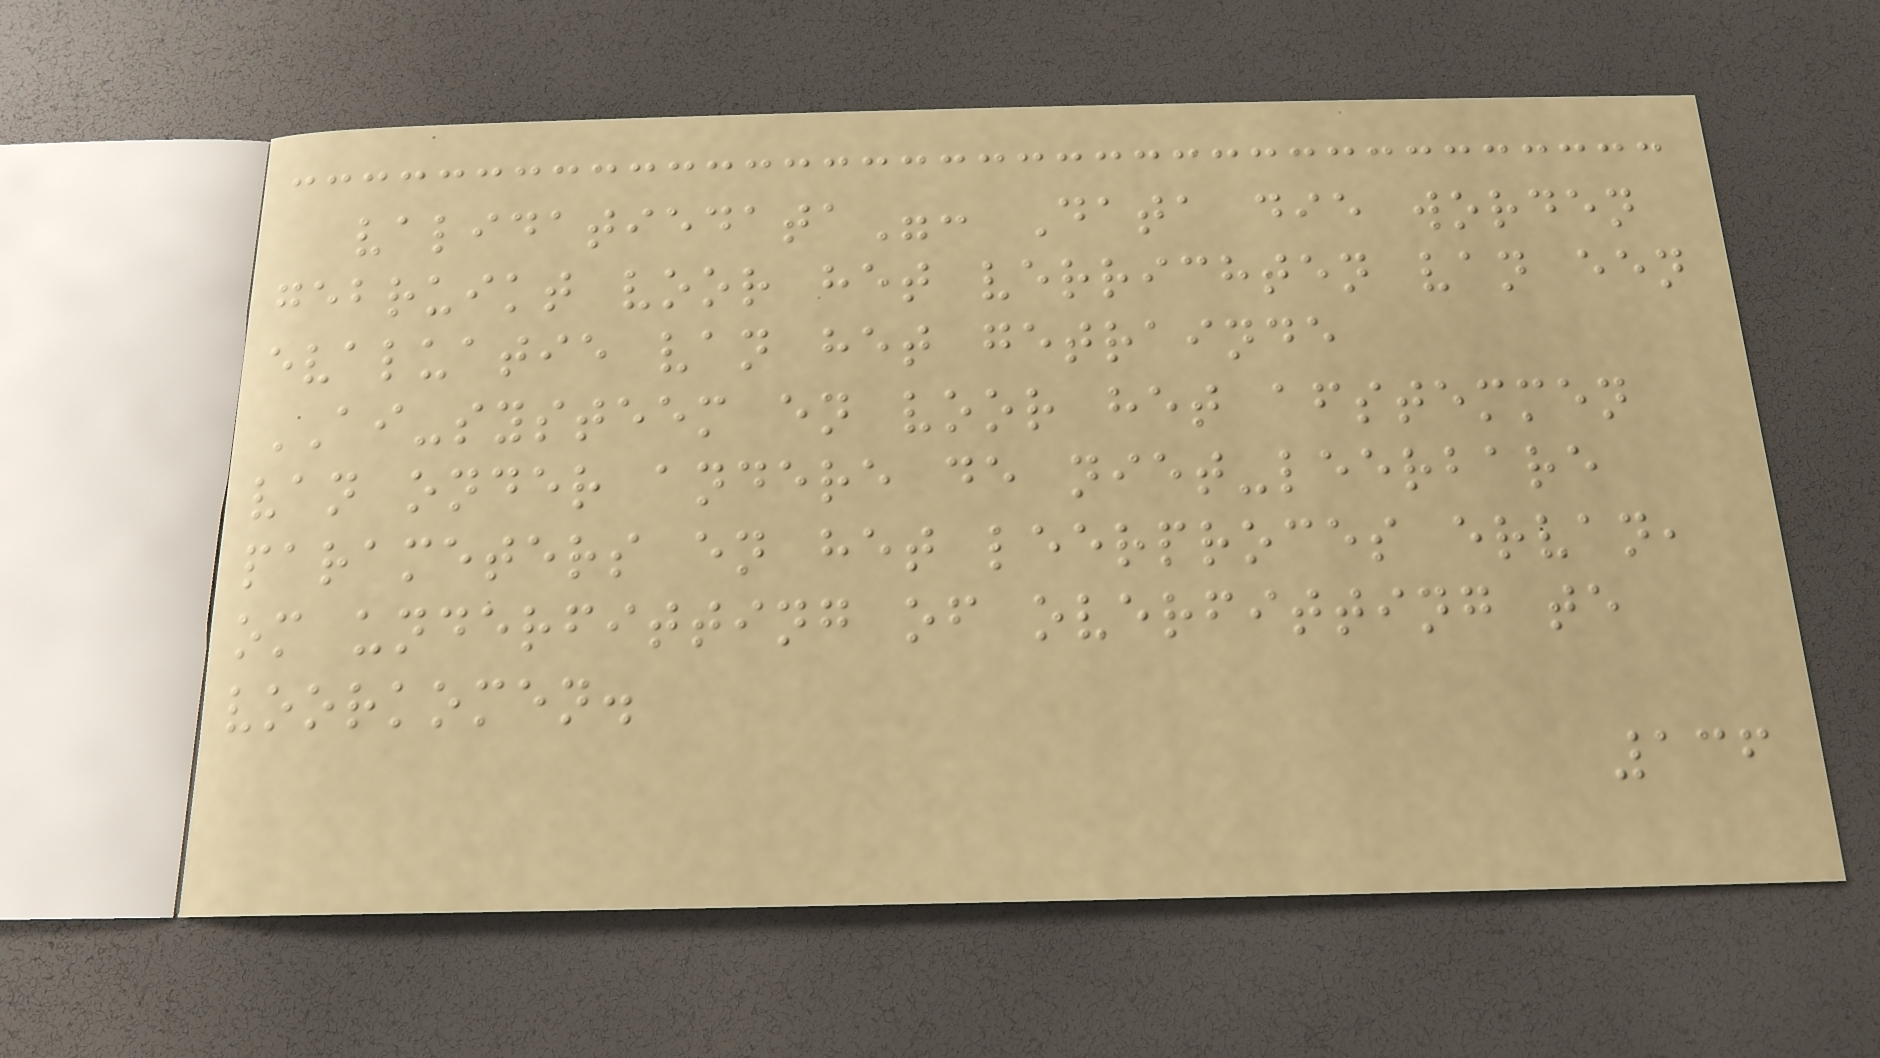validatiedata": Data die worden
gebruikt voor het verrichten van een
evaluatie van het getrainde
AI-systeem en voor het afstemmen
van onder andere de niet-leerbare
parameters en het leerproces ervan,
om underfitting of overfitting te
voorkomen.
136
